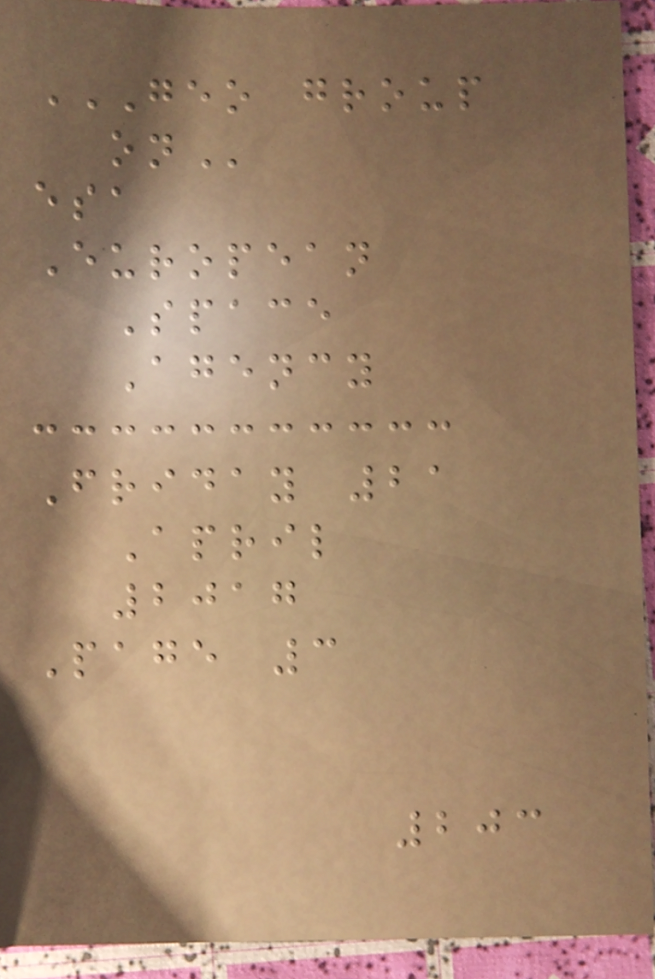GEO GROUP
ON
esa
European
Space
Agency
Friday 21
April
2017
Page 3
203
